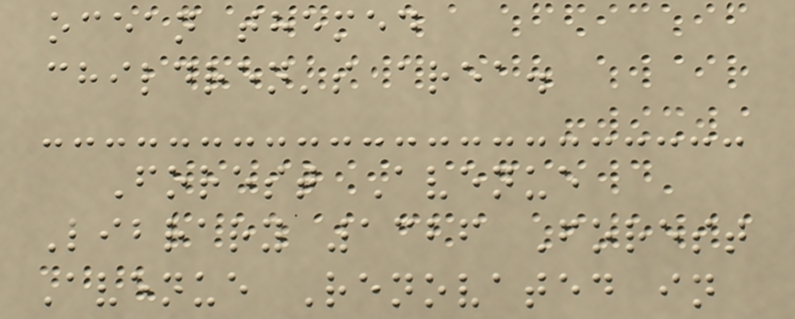ocean themed
children's area.
Forest Avenue
Library 1326 Forest
Avenue Renovated in
